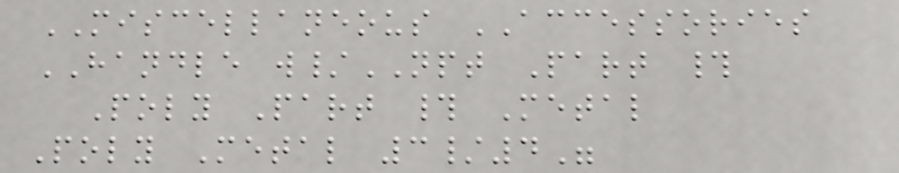MISCELLANEOUS ACCESSORIES
HANDLE w/NPT Part #
Poly Part # Metal
Poly Metal 3/4"
